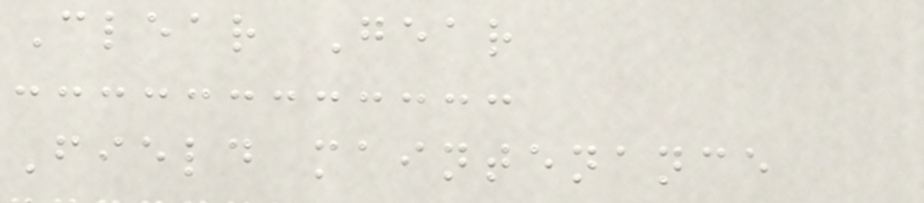Clear Gear
Field maintenance
